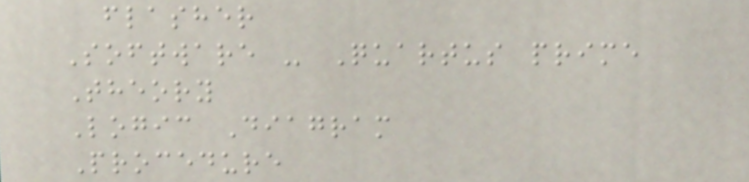flasher
Software - Quartus prime
Theory
Logic Diagram
Procedure
